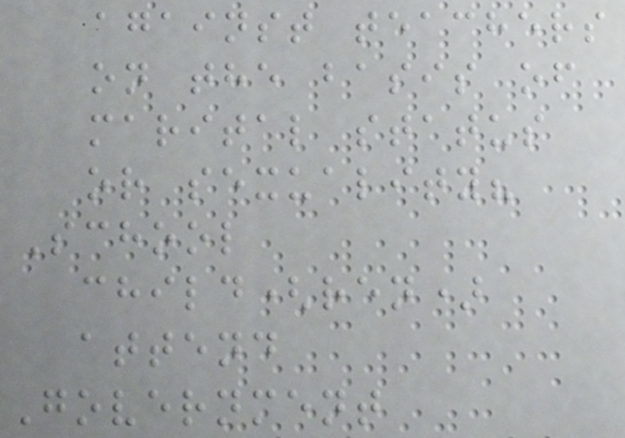against teachers
on the basis of
marital status
or sexuality?
School
child(ren)
attend
Government
